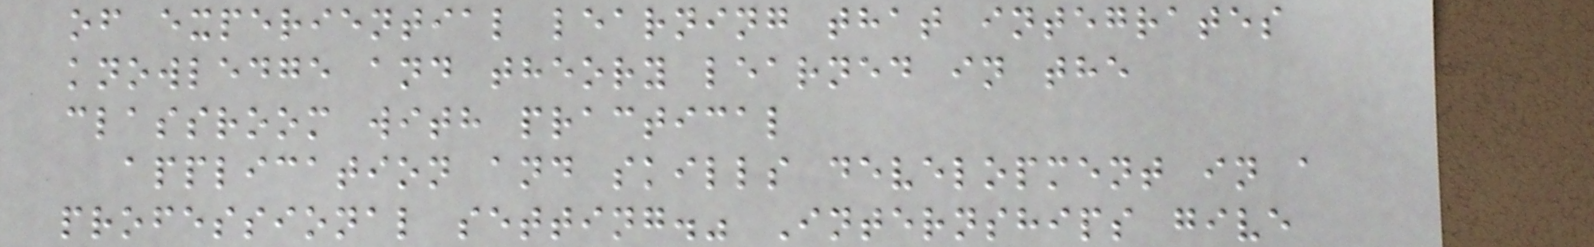of experiential learning that integrates
knowledge and theory learned in the
classroom with practical
application and skills development in a
professional setting." Internships give
